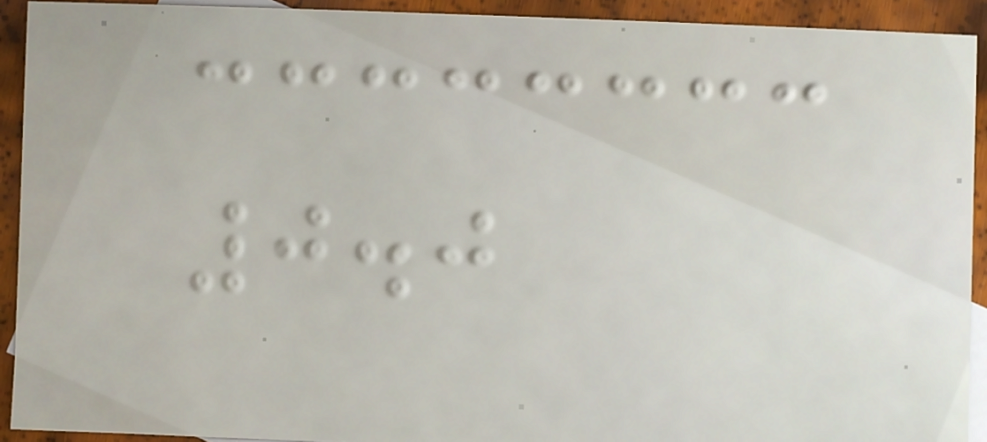0.0
